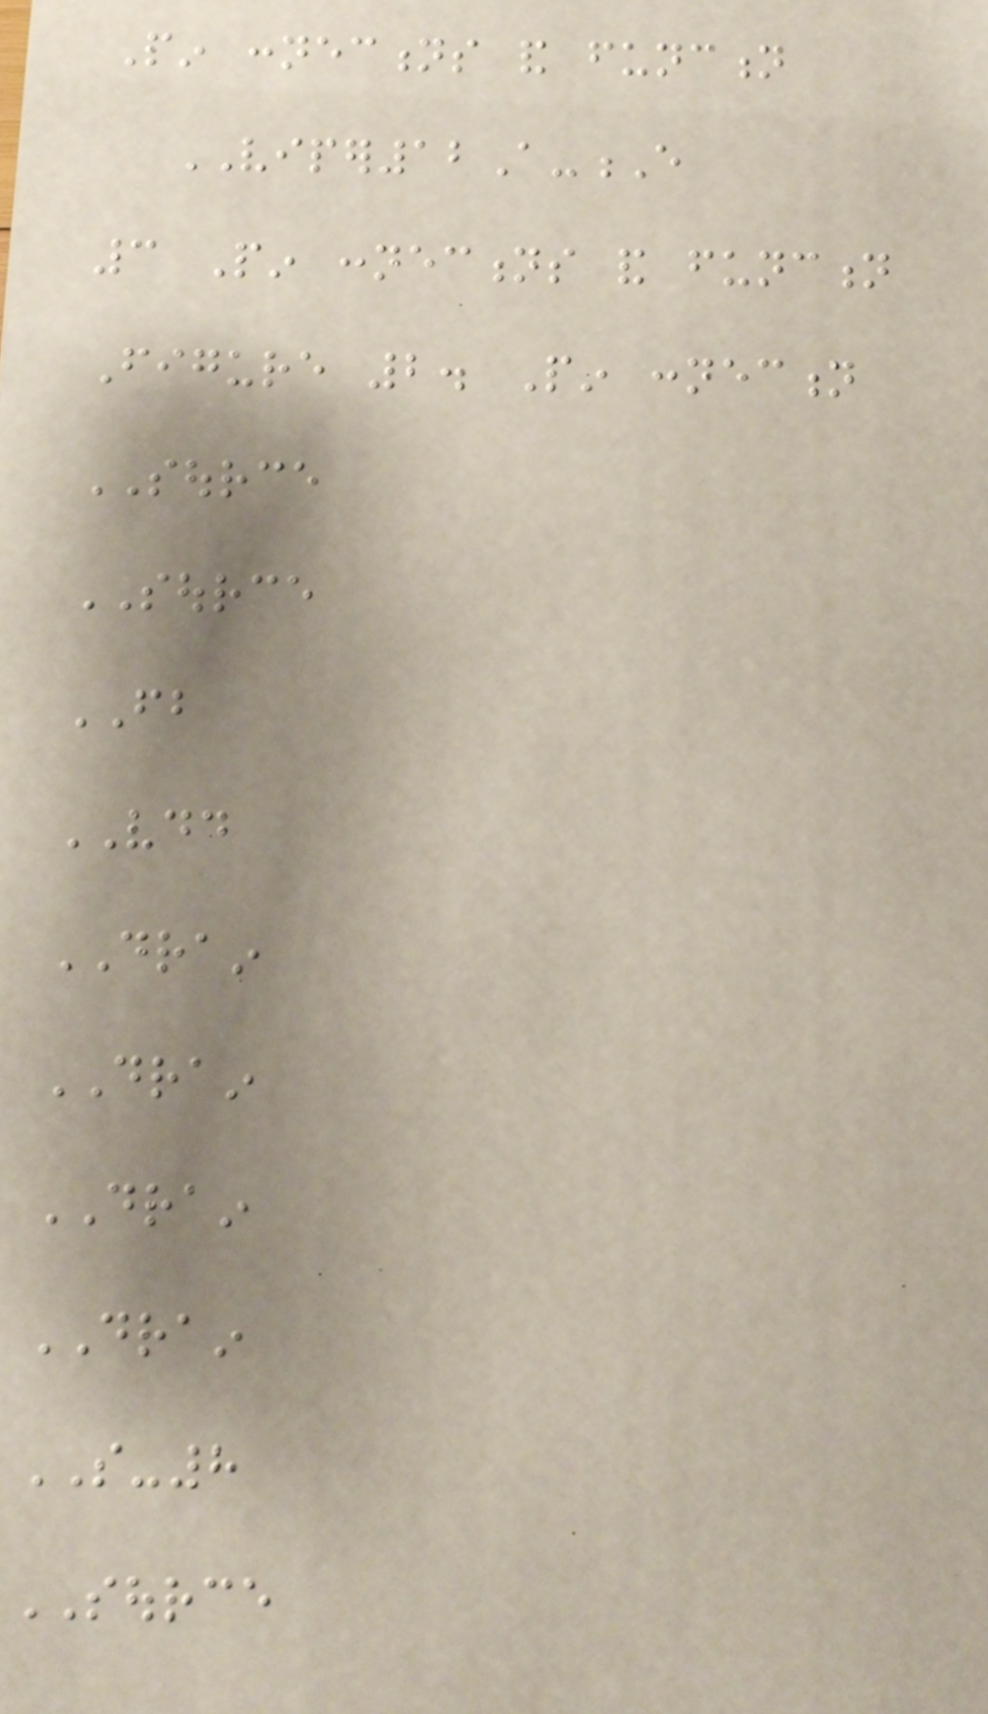Pin connections and function
VIPER12A-E
3 Pin connections and function
Figure 2. Pin connection
SOURCE
SOURCE
FB
VDD
DRAIN
DRAIN
DRAIN
DRAIN
SO-8
SOURCE
